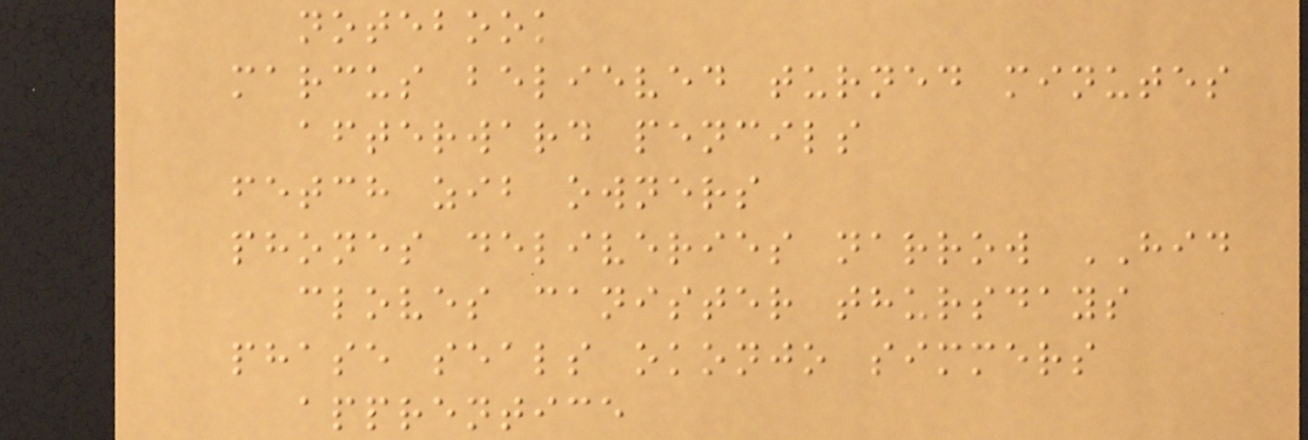notebook
marcus believed turned minutes
afterward pencils
fetch zib owners
phones deliveries narrow HID
cloves canister thursdays
phase seals okonjo simmers
apprentice
